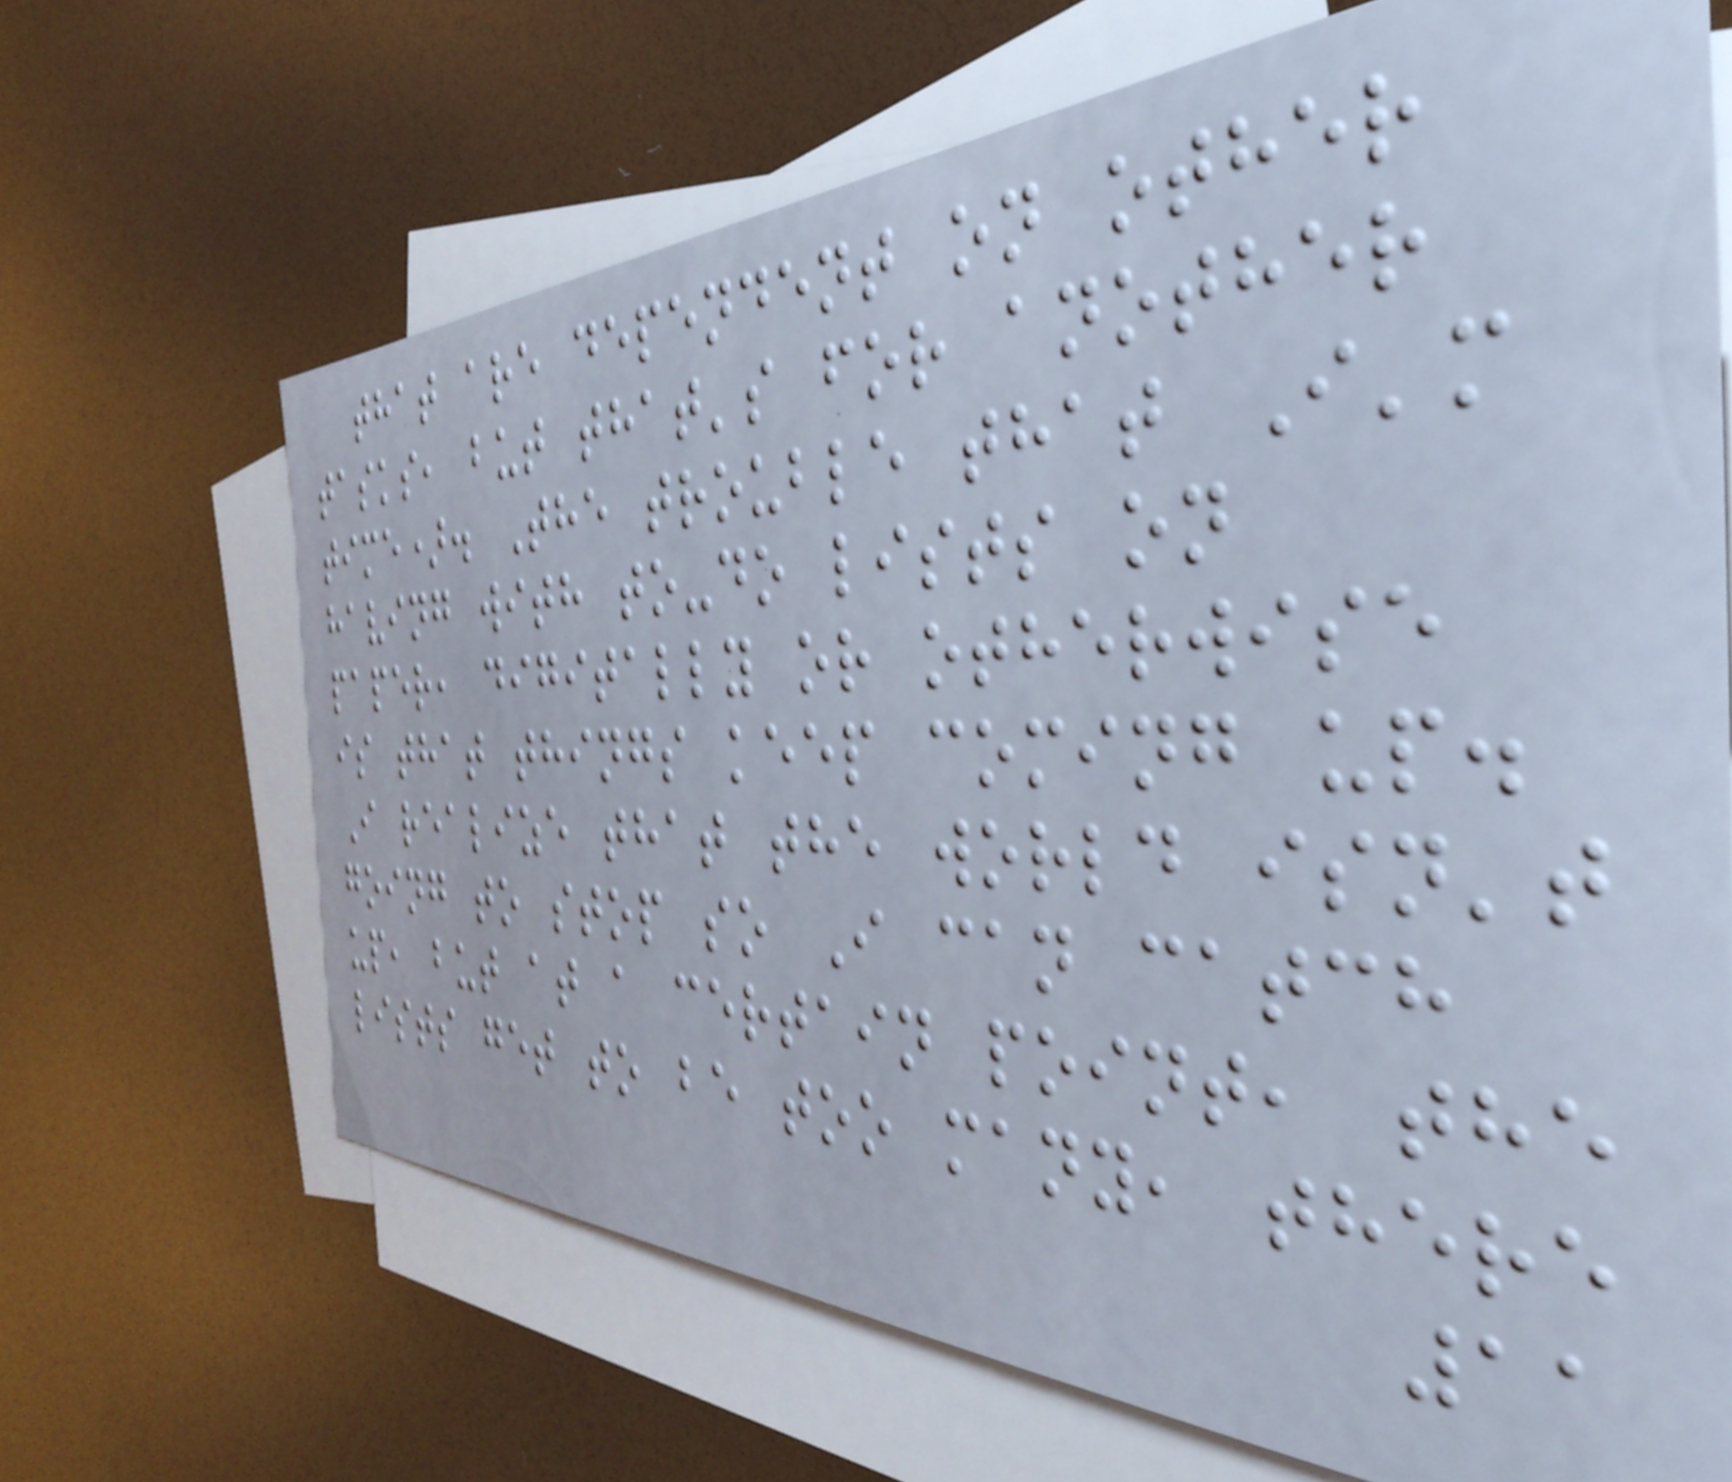that are dependent on other
tasks, but that's for another
time). The trouble that I'm
having with to-do lists on
paper, digitally or otherwise
is that things keep coming up.
I realize that the world isn't
going to stop so I can catch
up, but at a certain point, the
lists get to be too many, there
11
